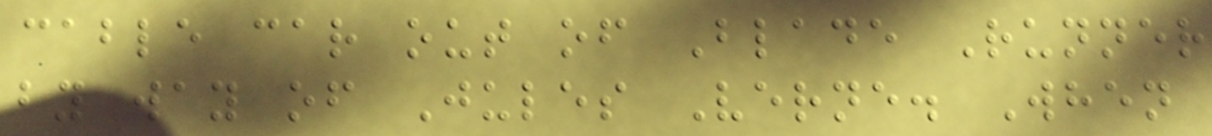cable car out of Blade Runner
by way of Jules Verne. When
